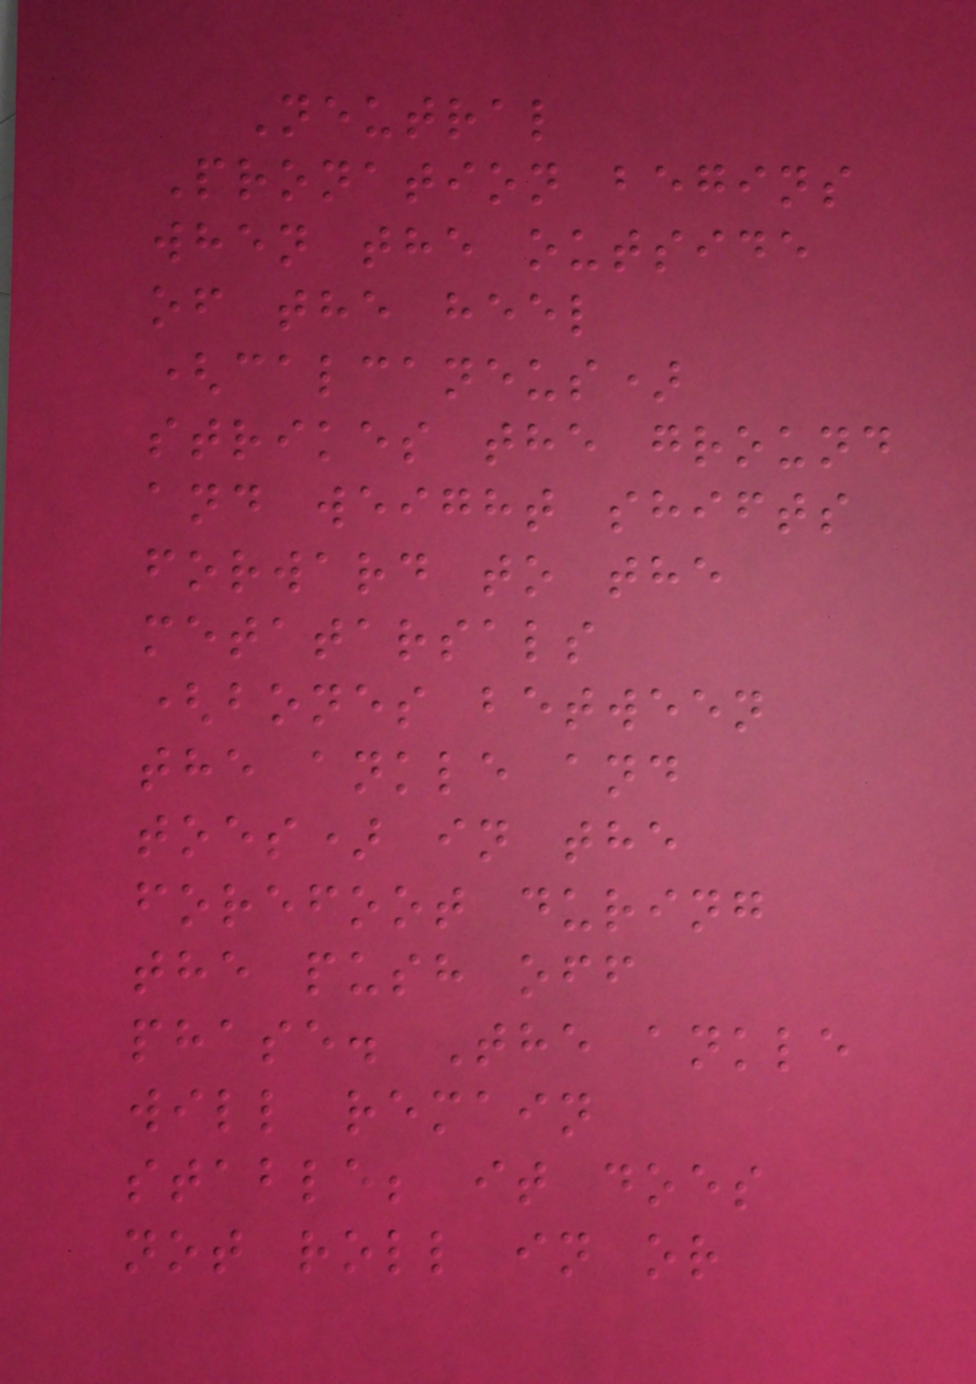Neutral
Pronation begins
when the outside
of the heel
(calcaneus)
strikes the ground
and weight shifts
forward to the
metatarsals
(bones between
the ankle and
toes) in the
forefoot during
the push off
phase. The ankle
will remain
stable; it does
not roll in or
